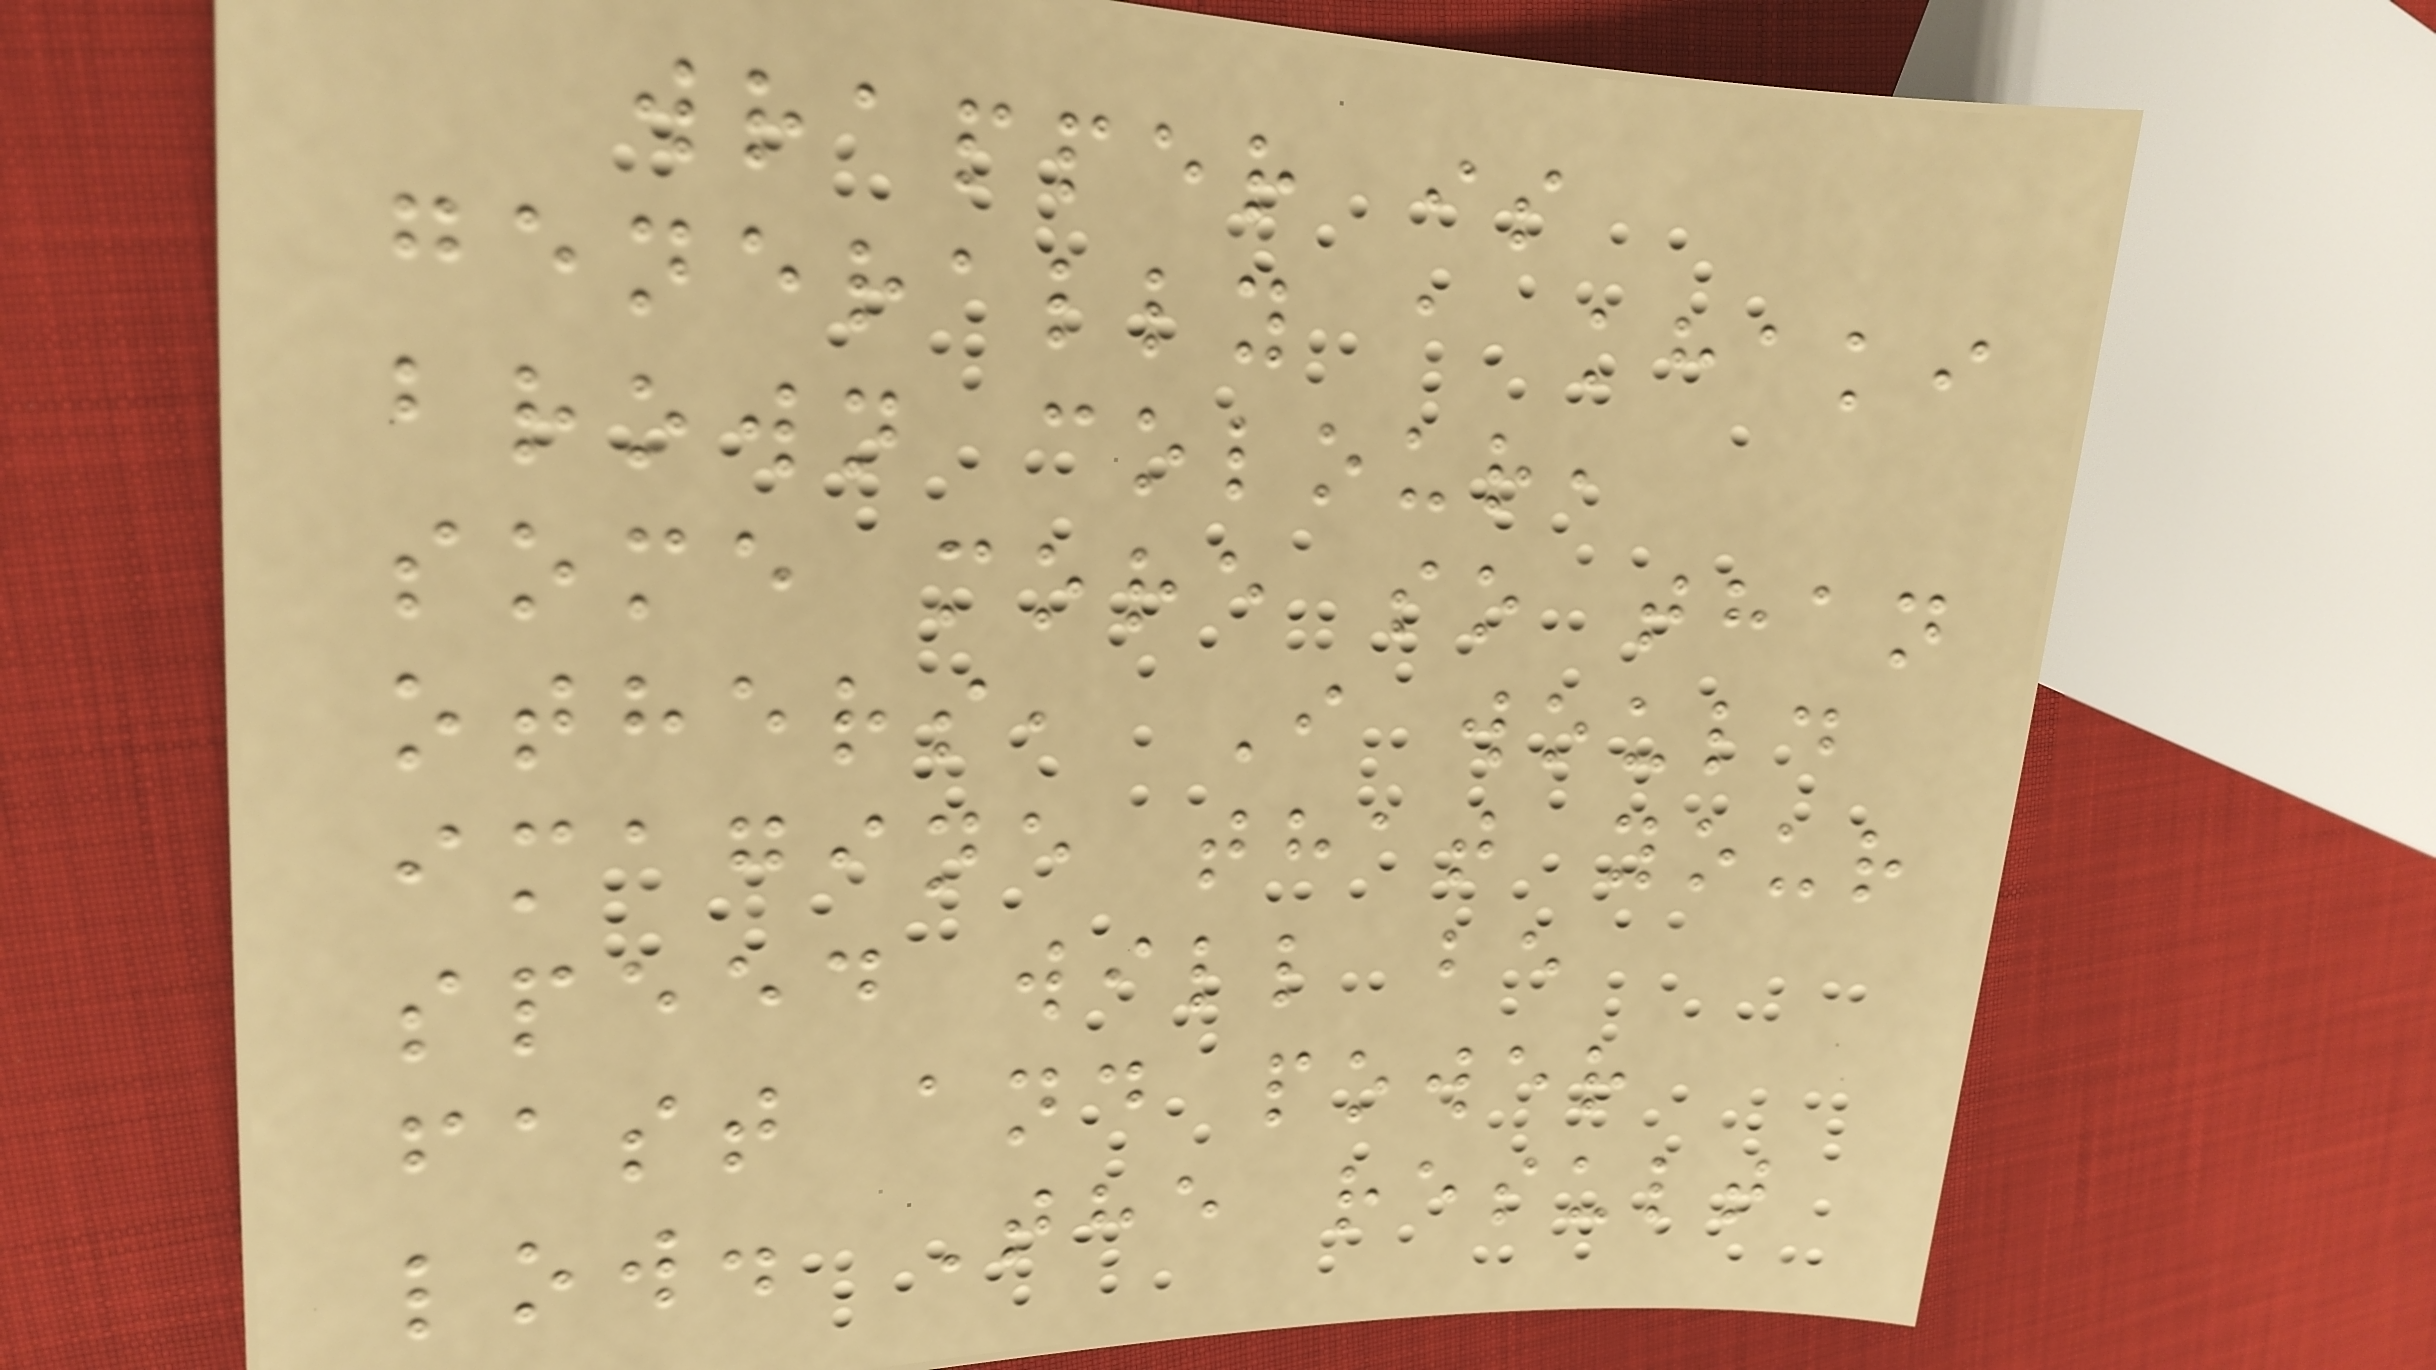wrapper is
generally a khaki
brown colour,
some more so than
others, I would
imagine that your
speed will be
fast and power
low. The result
